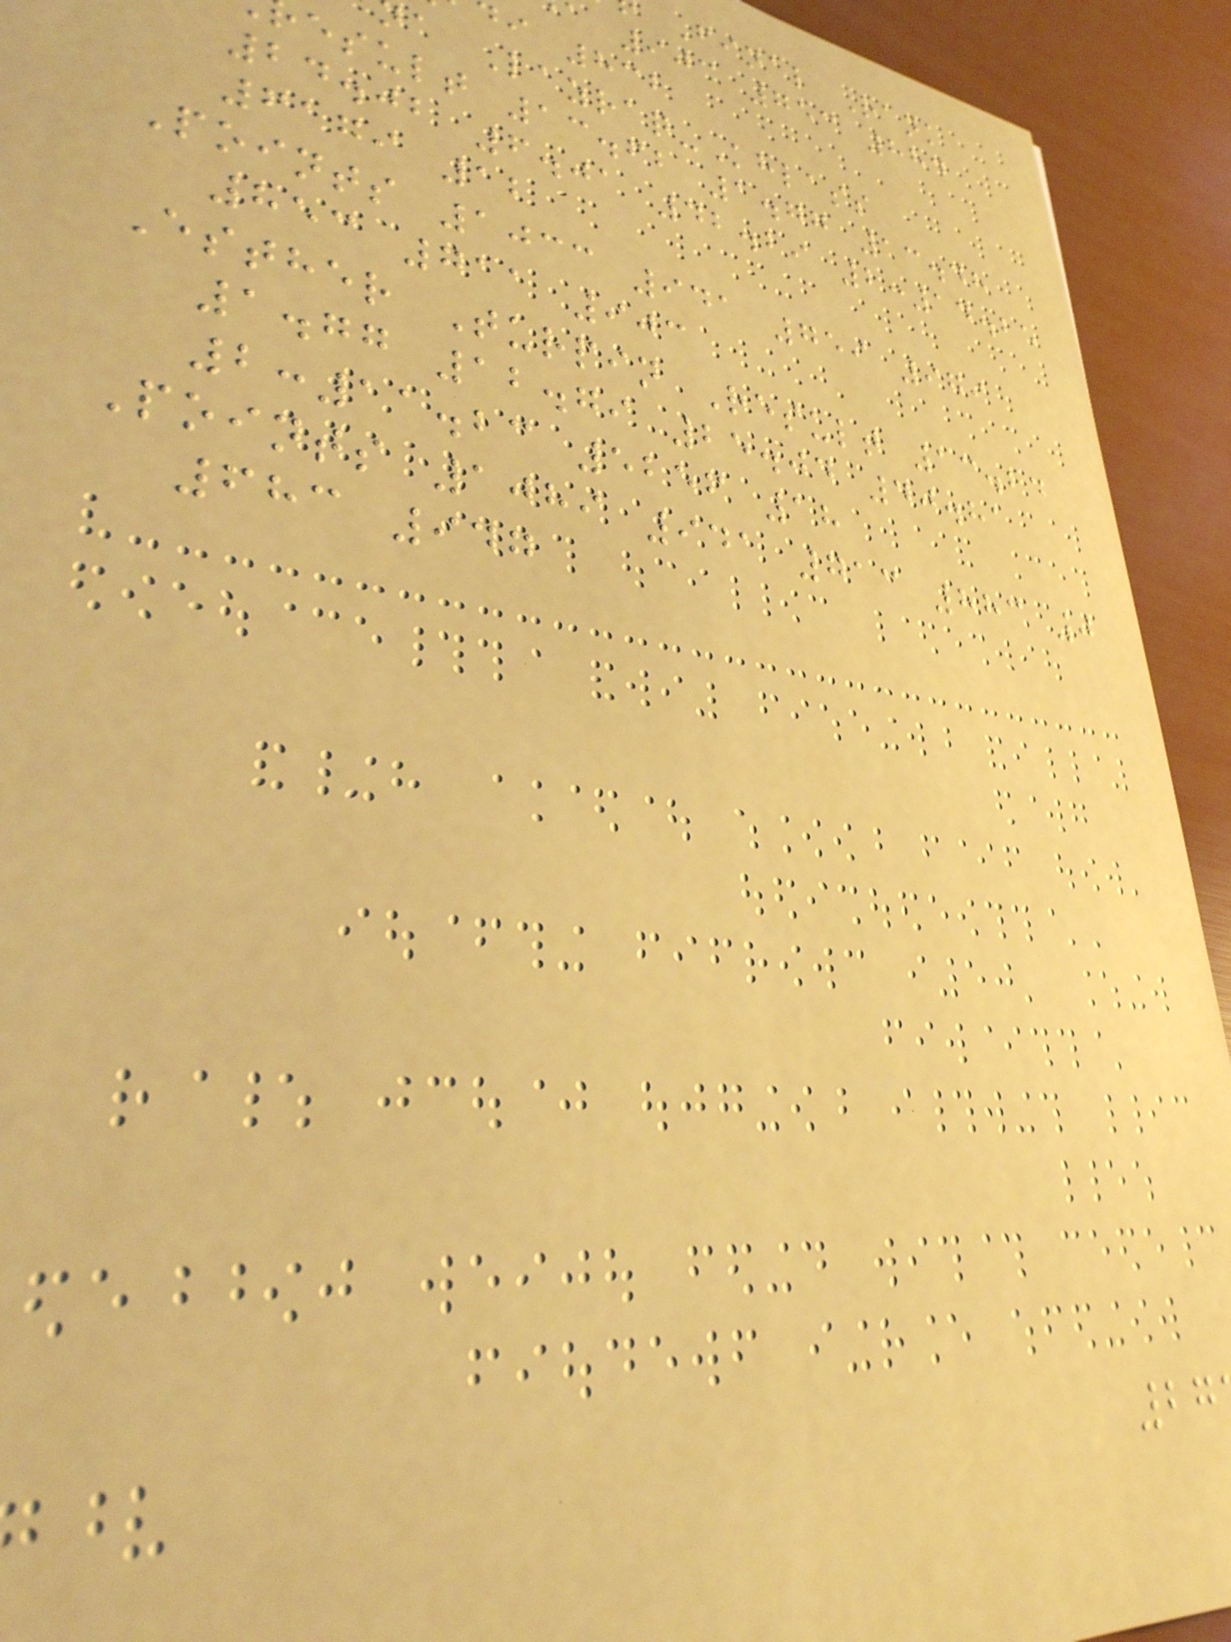Final Rank
903 753 884
i 832
a Lazraq-Khlass
esult 13.62 1.77 13.48
24.02 6.01 42.29 2:14.25
6179 12
Points 1033 941 759 979
853 711 903
Esther Turpin Result 13.24
1.77 12.79 25.04 40.81
2:11.23 5256 18
Points 1089 941 713 883 0
683 947
